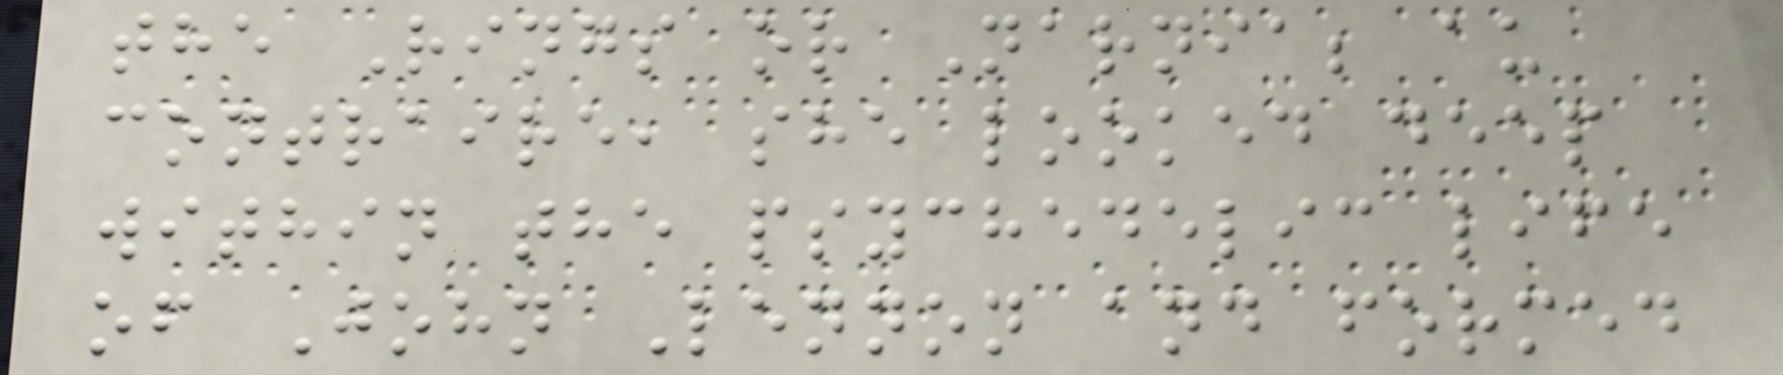the Rings or Narnia; au
contraire, she looked deep
within the psychedelic life
of John Lennon and formed
